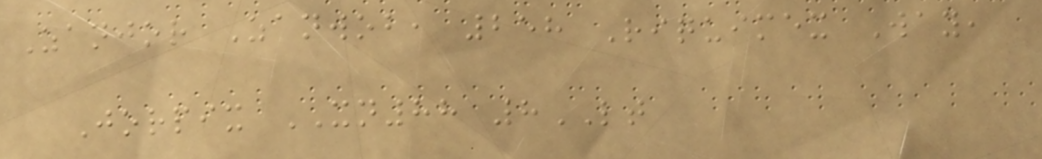Zanjor Zanwob, 258 Riquimex Way,
Jorpix XN88 8LT
